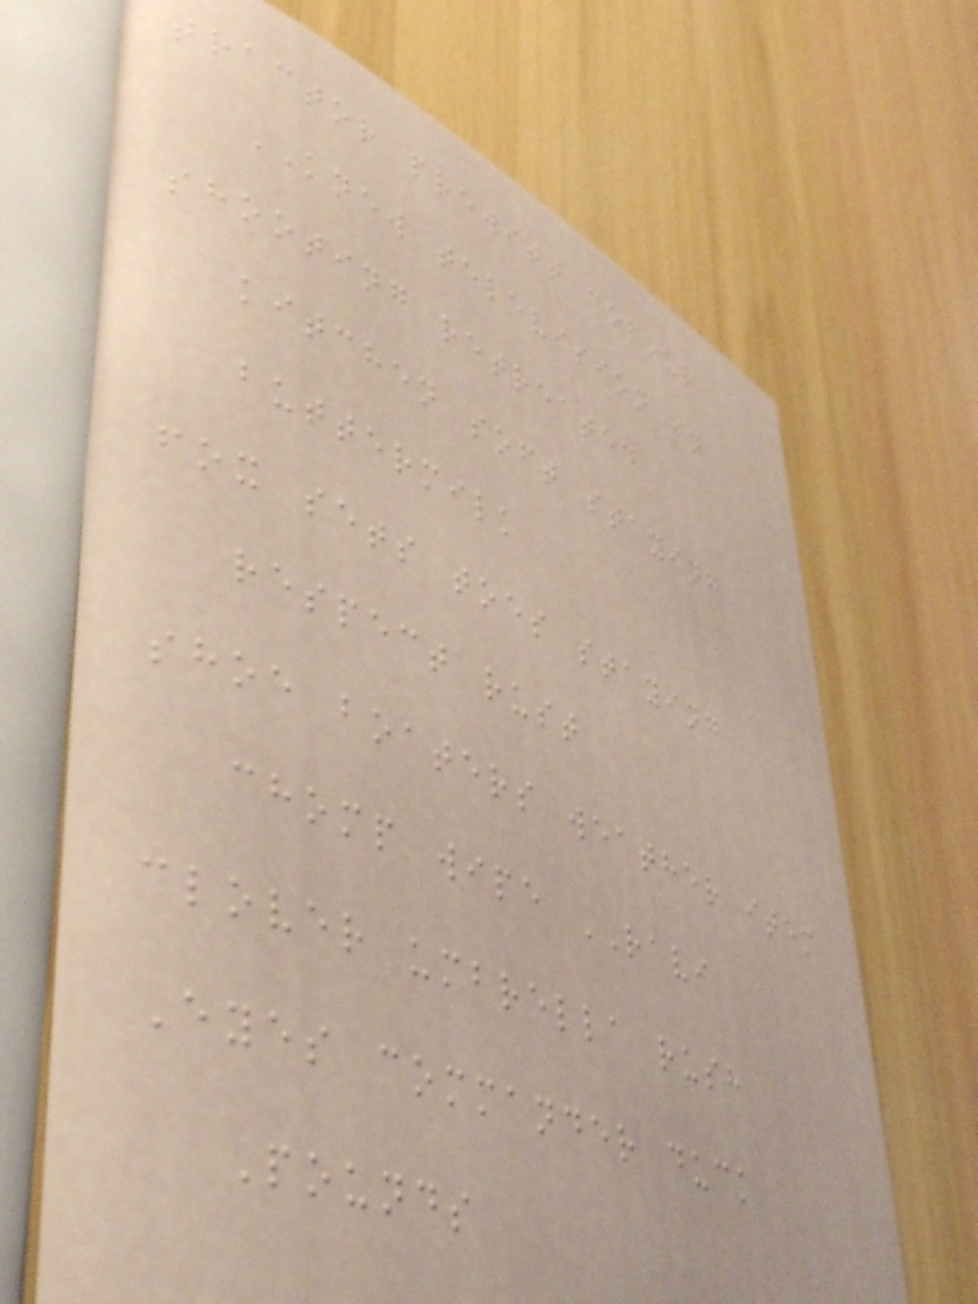tractor prewitt colour
KNEW television in
shooting retreated
kitchen soft staying
buttermilk
fox sets toes staying
respect rust
shoe boaters weather item
chomp wipe RAVI
clover umbrella rush
Eyes commander duck
Pounds
